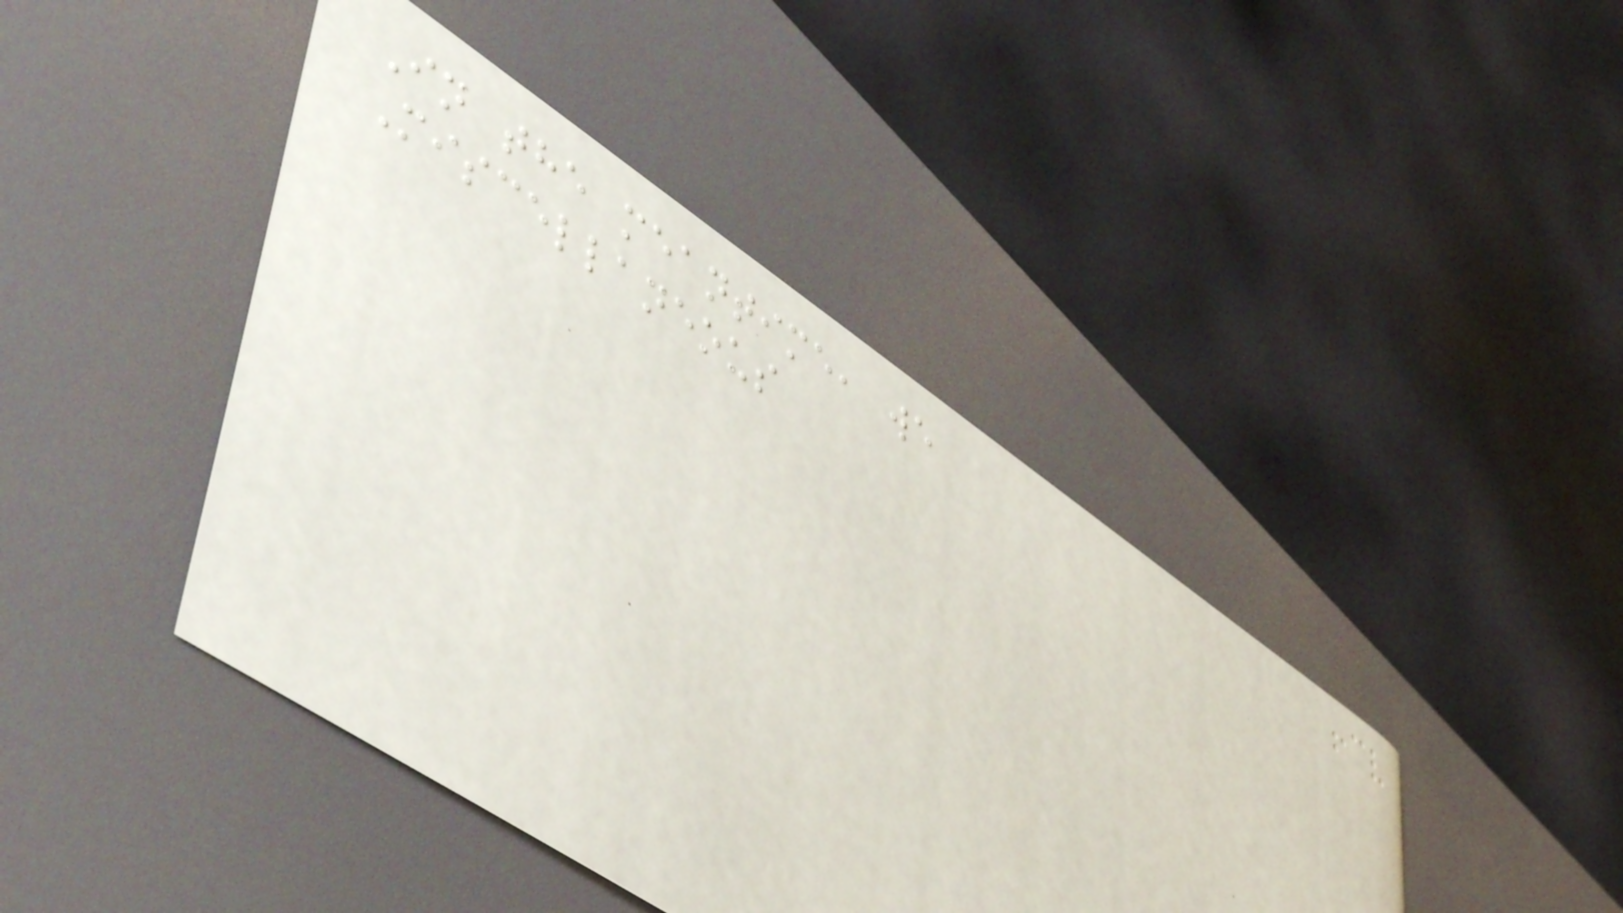In the meantime, we
Miscellaneous
